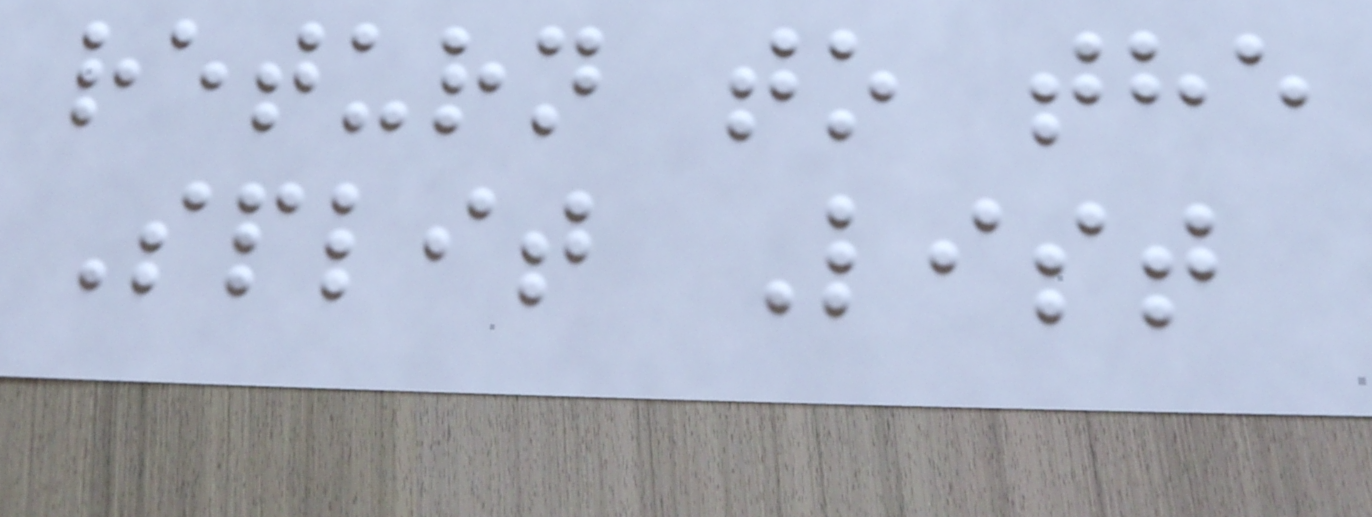return to the
Split List
